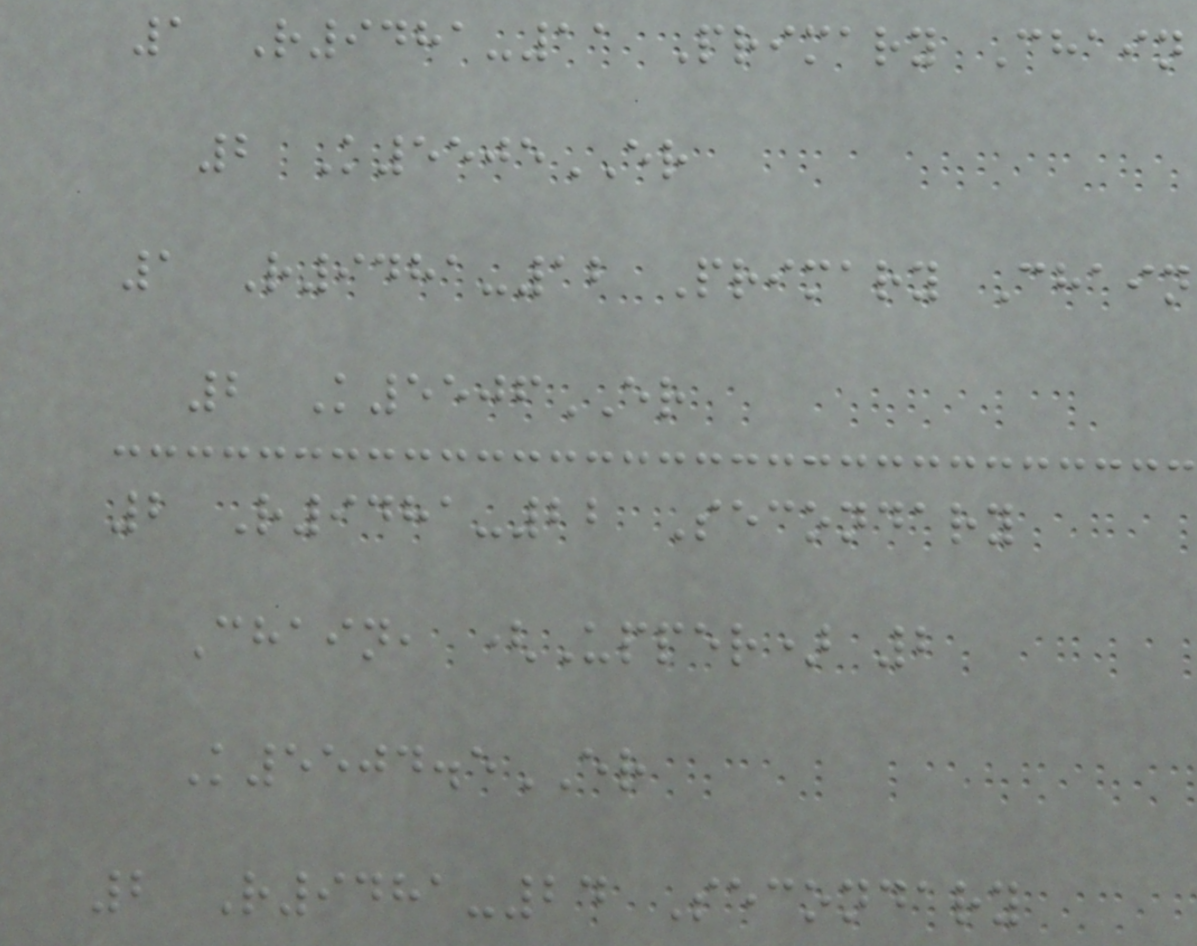1 R9481-11 Primary Chain
2 K5505ER
1 R9481-12 Primary Chain
2 K5506ER
2 R9481-22 Secondary
Chain, (Upper) 2
K5504.5ER
2 R9481-24 Secondary
